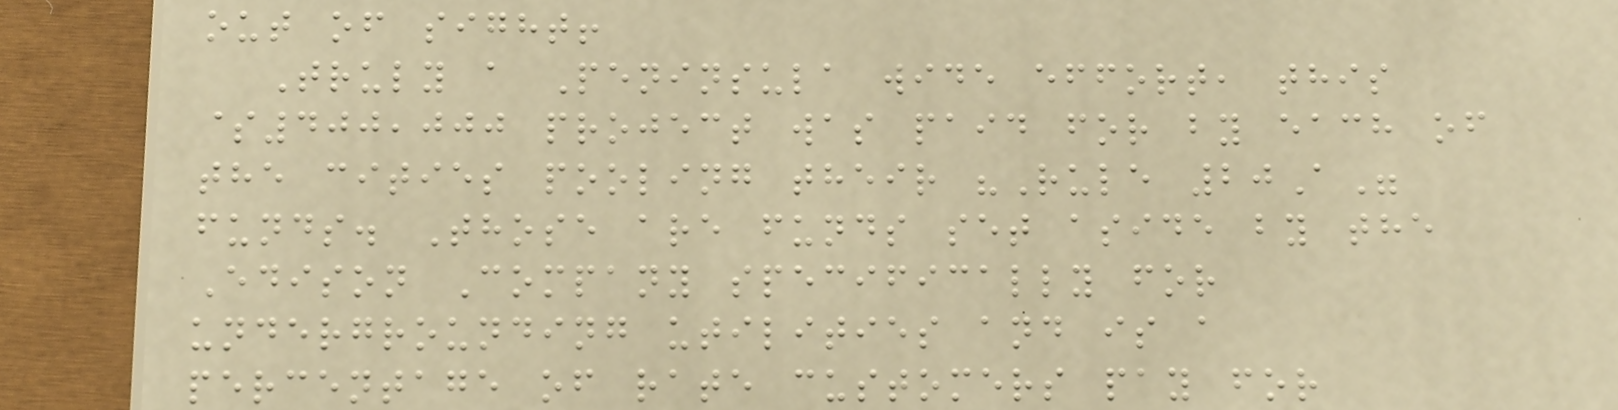out of sight!
Truly a Peninsula wide effort, this
$400,000 project was paid for by each of
the cities pooling their "Rule 20A"
funds. Those are funds set aside by the
Edison Company specifically for
undergrounding utilities and is a
percentage of rate customers pay for
